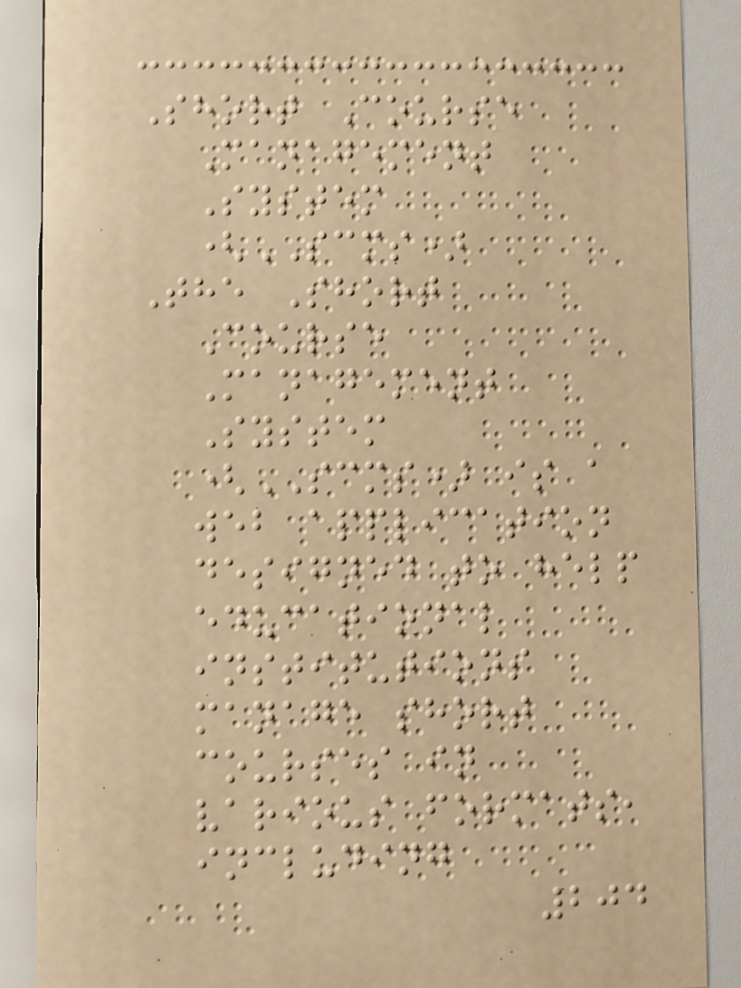Short Course
Management
System
(SCMS)
The Short
Course
Management
System
(SCMS) is a
web application
designed to help
educational
institutions
manage short
courses in
various formats,
including
204
